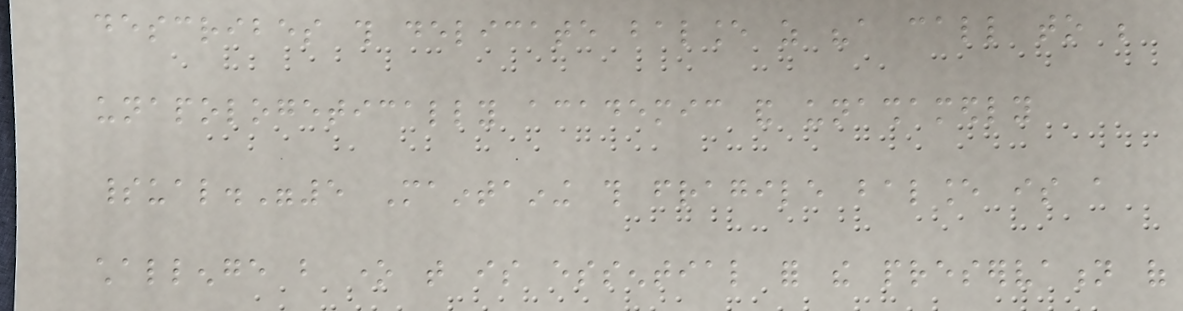describes this delicate balance as "a call to be
unapologetically academic and unashamedly
spiritual."5 Maintaining this fragile balance is a
challenge but one that is essential for the preservation of
